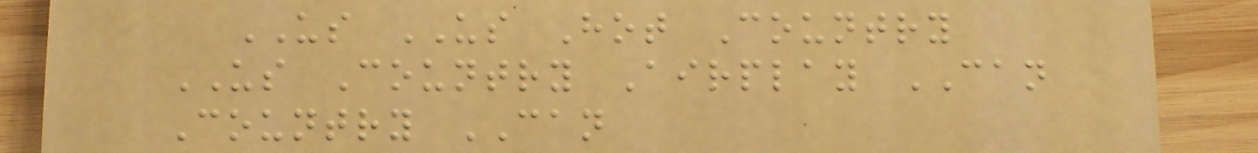US US Hot Country
US Country Airplay CAN
Country CAN
